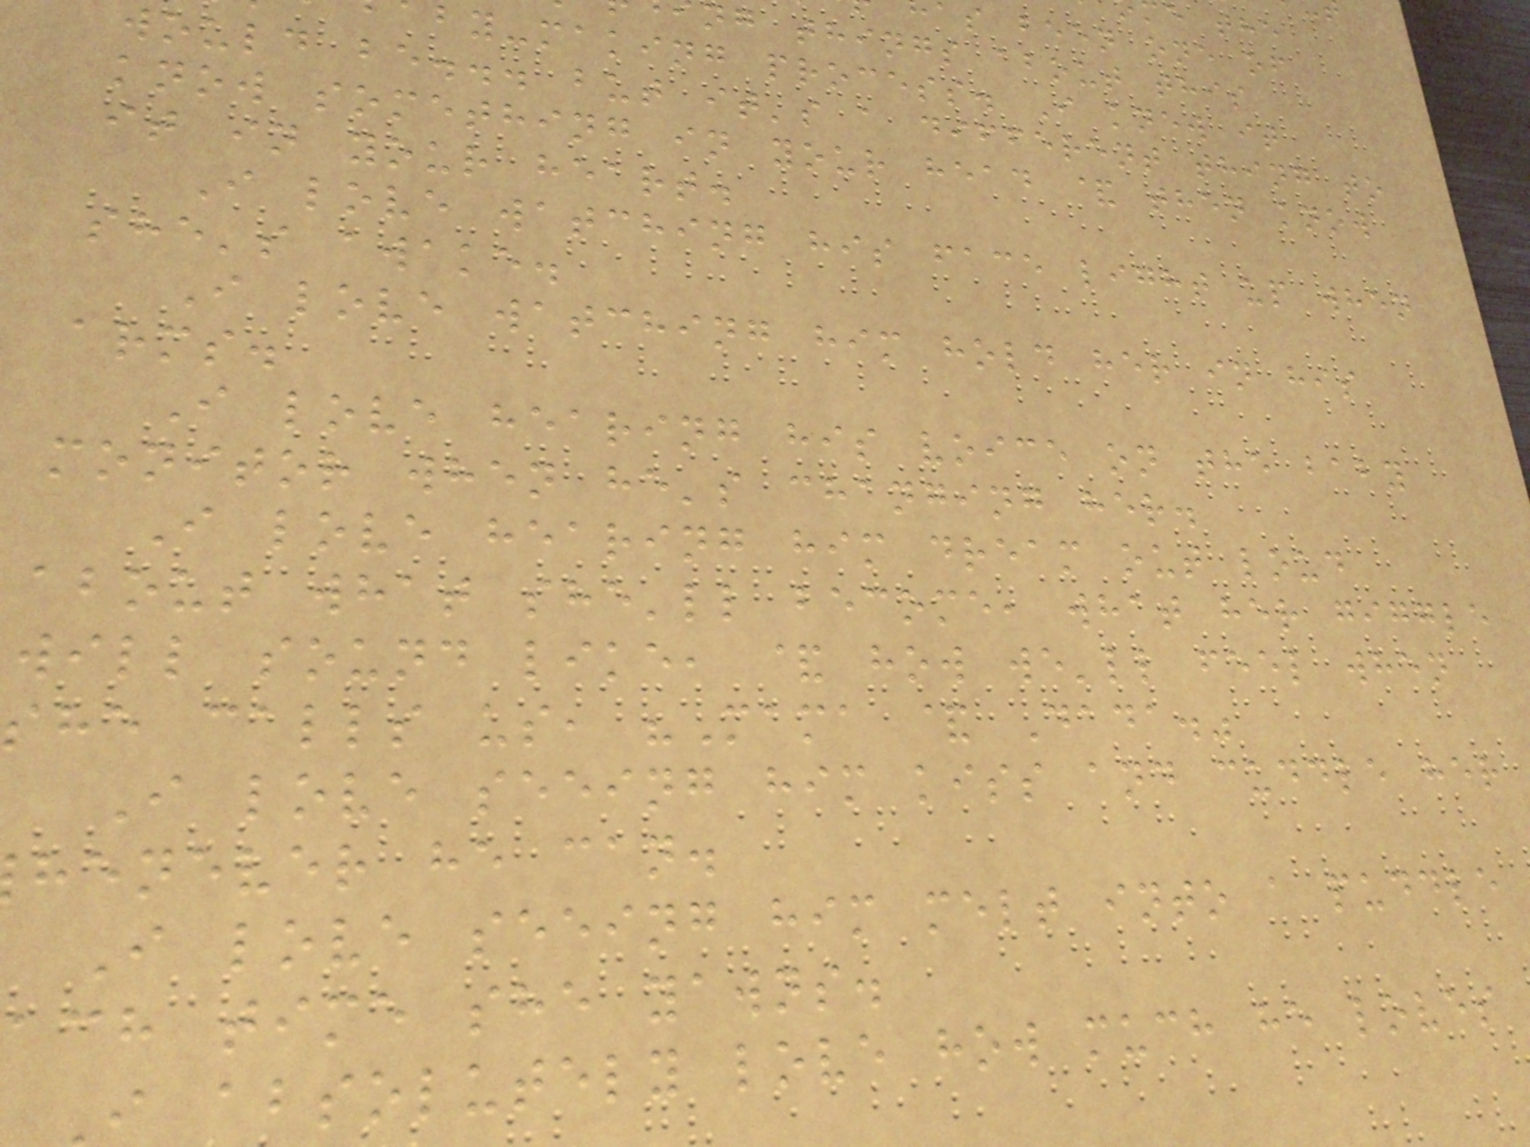as been one of
ng things about this
by-making process. I knew it
would be... but it's a different thing to
know something in your head & then know
it in your heart.
I love watching his face light up when
she's awake.
I love watching him hold her in his
arms.
I love hearing his voice on the baby
monitor when he's changing her.
I love hearing him dream out loud
about what she'll become, what her giggle
will sound like, & how we'll feel when
she calls us, "Mama & Dada."
I love seeing him kiss and cuddle her
henever he can.
I love seeing him melt into a puddle
ach time she yawns.
absolutely love how much he loves
